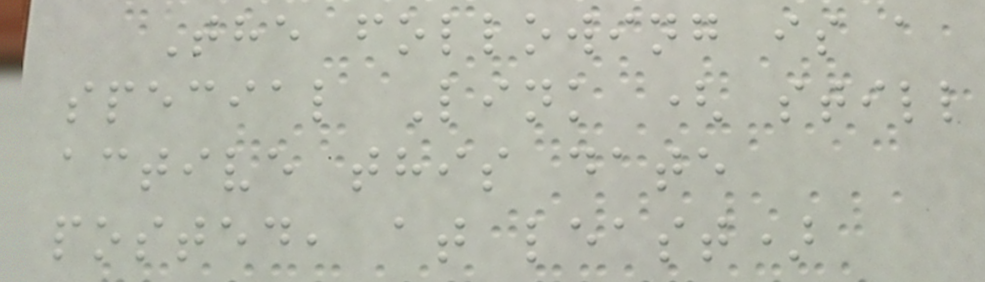The following is a
special Link ( still
active this date
posted, at least)
